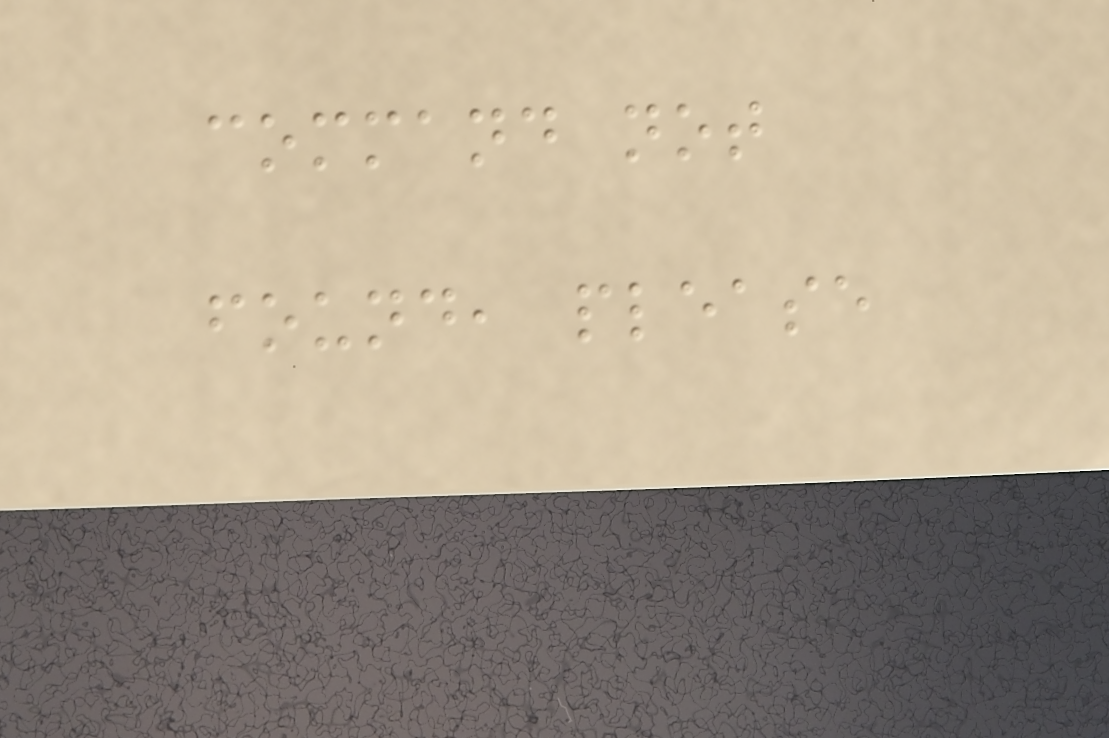command not
found, please
